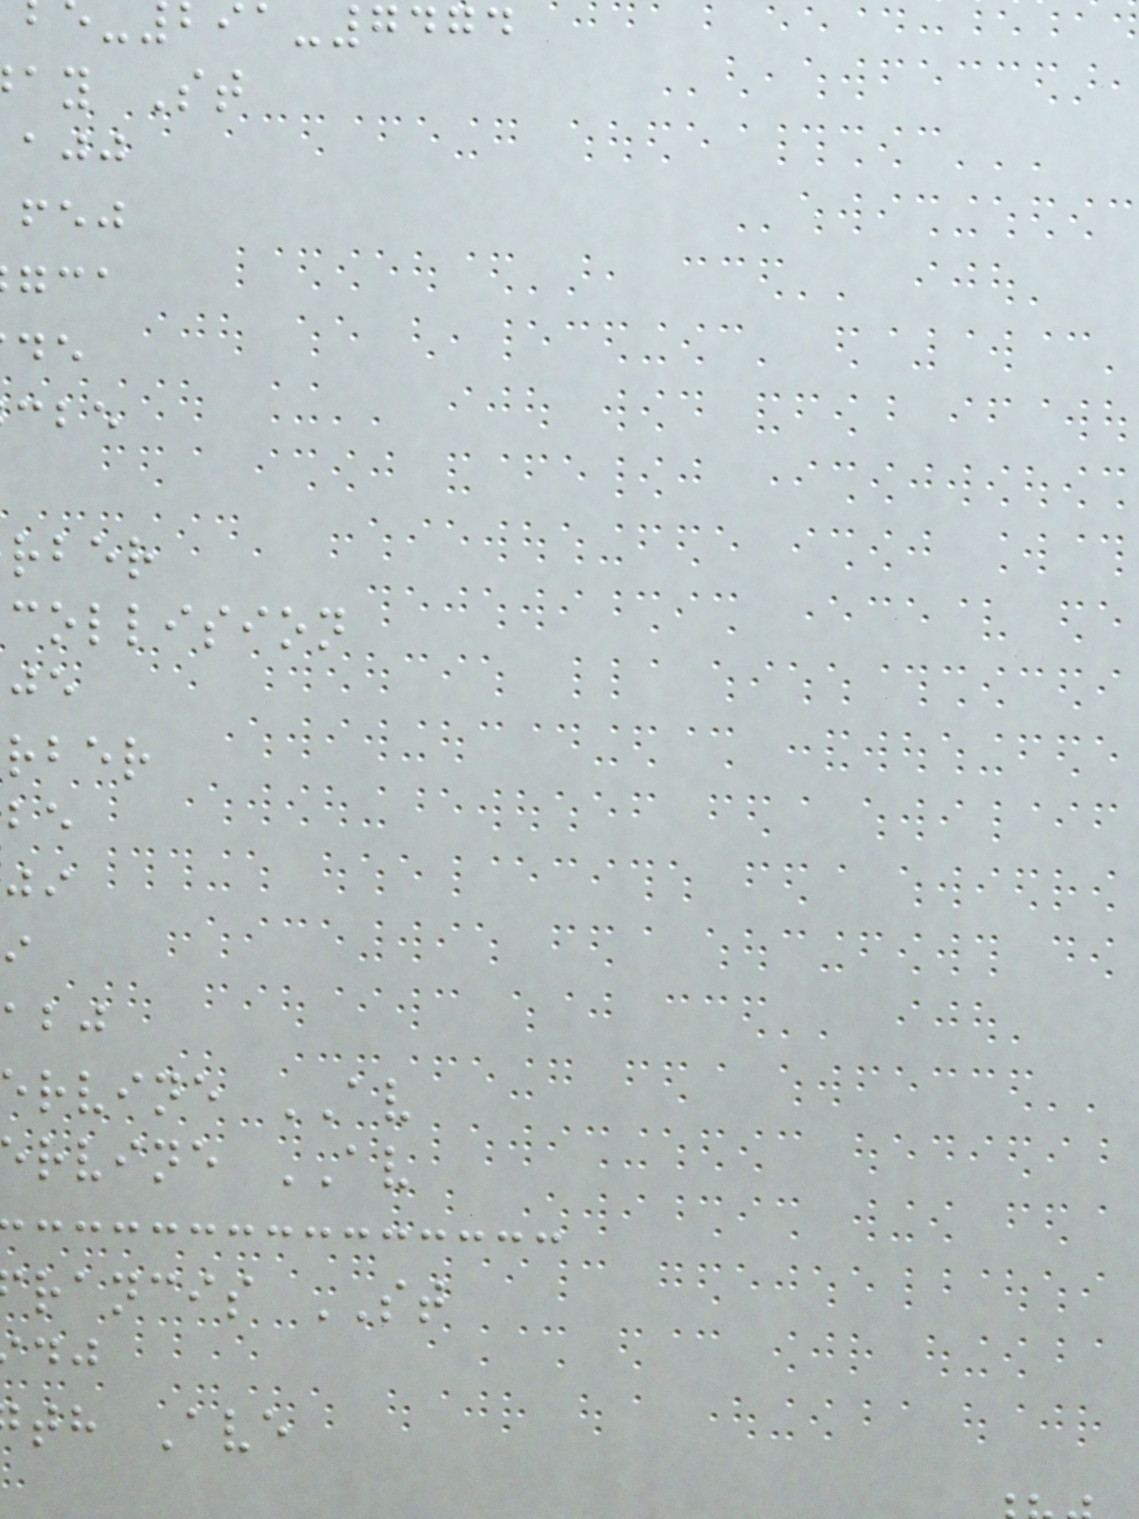-7474
ay St
rber
collision
rber
ervine AV
rvine AV
rancis ST
th Ave
